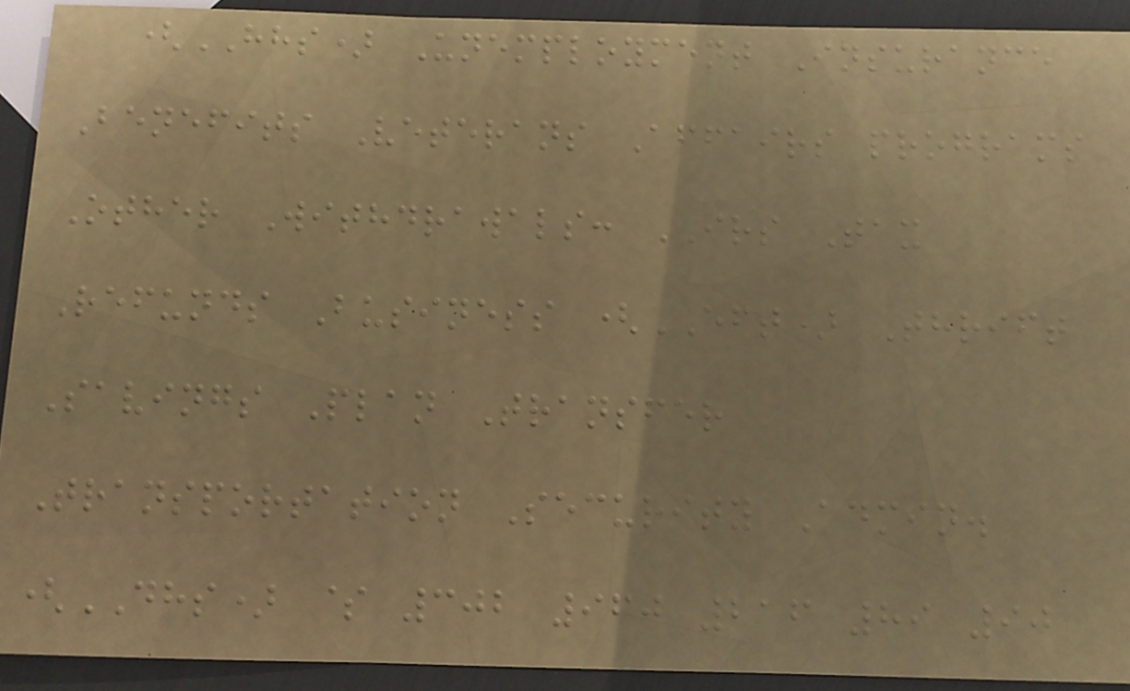(HHS) Unemployment Insurance
Benefits Veterans Affairs programs
Other Withdrawals: IRS Tax
Refunds Business (EFT) Thrift
Savings Plan Transfer
Transportation Security Admin.
(DHS) $ 302 960 216 89 90
